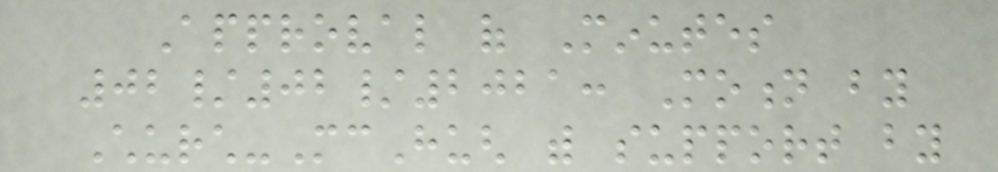Approval of Minutes
02/02/2021: Motion by
Church-McHugh with support by
